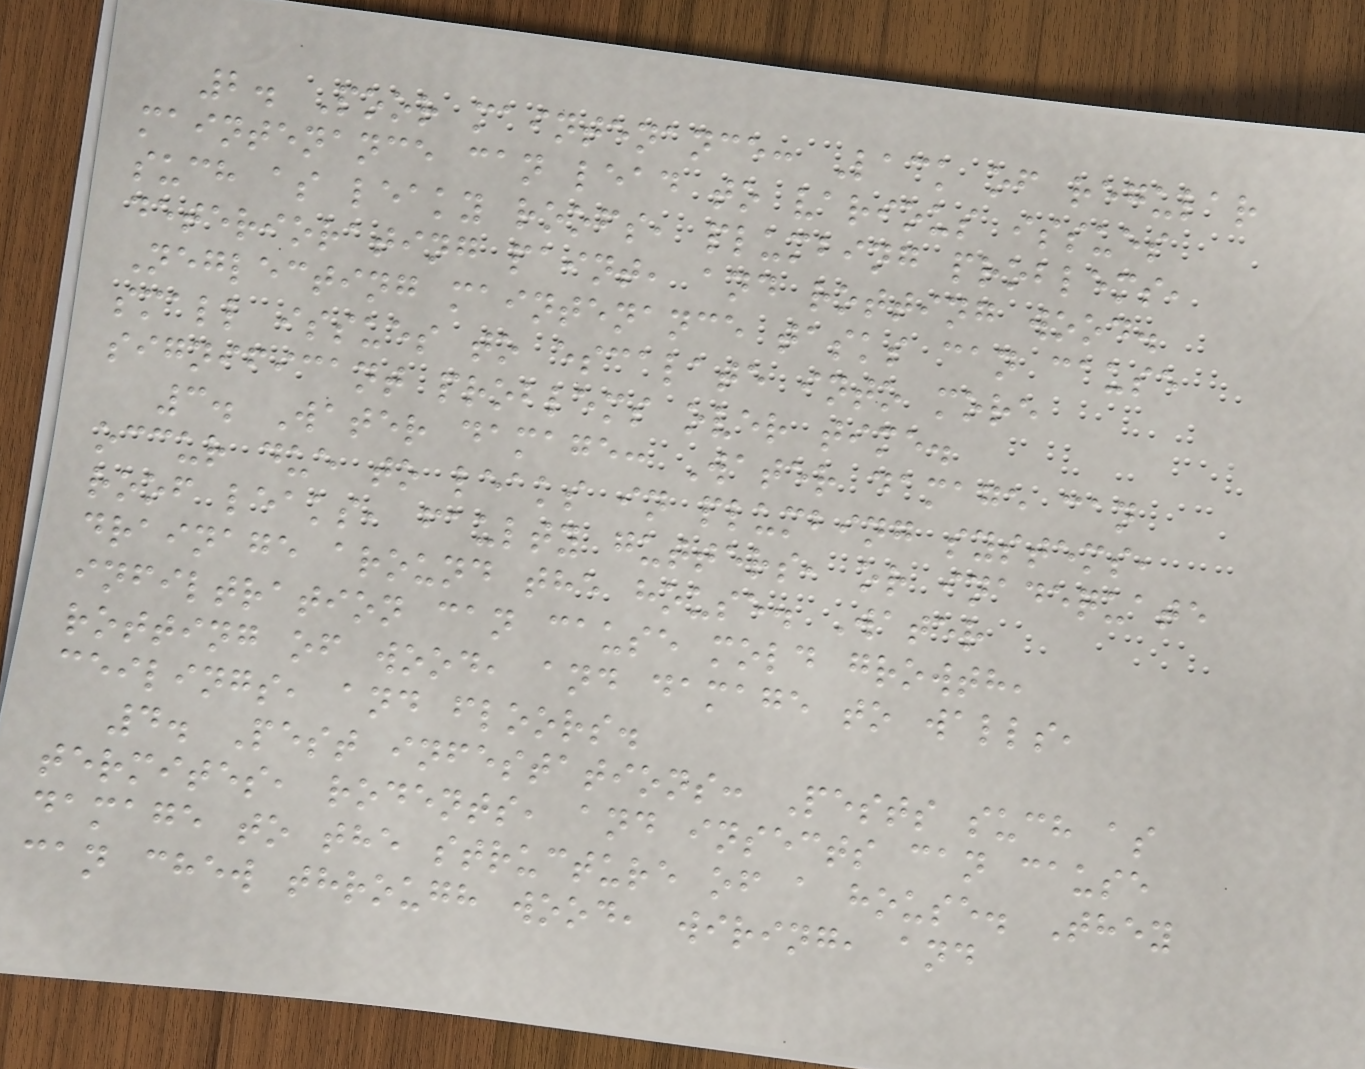2. Poor maintenance: Lack of regular
maintenance can lead to various issues
such as leaky roofs, plumbing problems,
deteriorating paint, and rotting wood.
Neglecting maintenance tasks can cause
small issues to escalate into more
significant problems over time.
3. Water damage: Water damage can
occur due to leaks in plumbing systems,
roof leaks, faulty gutters, or inadequate
drainage around the house. Water
infiltration can cause mold growth,
rotting of wood, and damage to walls,
ceilings, and floors.
4. Pest infestations: Pests such as
termites, rodents, and insects can cause
damage to the structure of a house. They
can chew through wood, wiring, and
